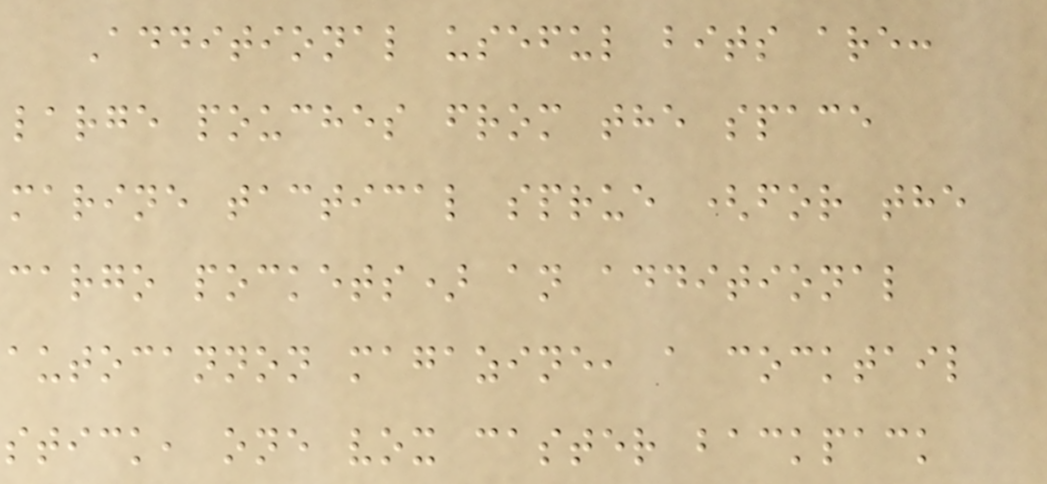Additional useful bits are:
large pouches from the space
marine tactical sprue (for the
cargo pockets) an additional
autocannon magazine, a cocktail
stick, one vox caster backpack
